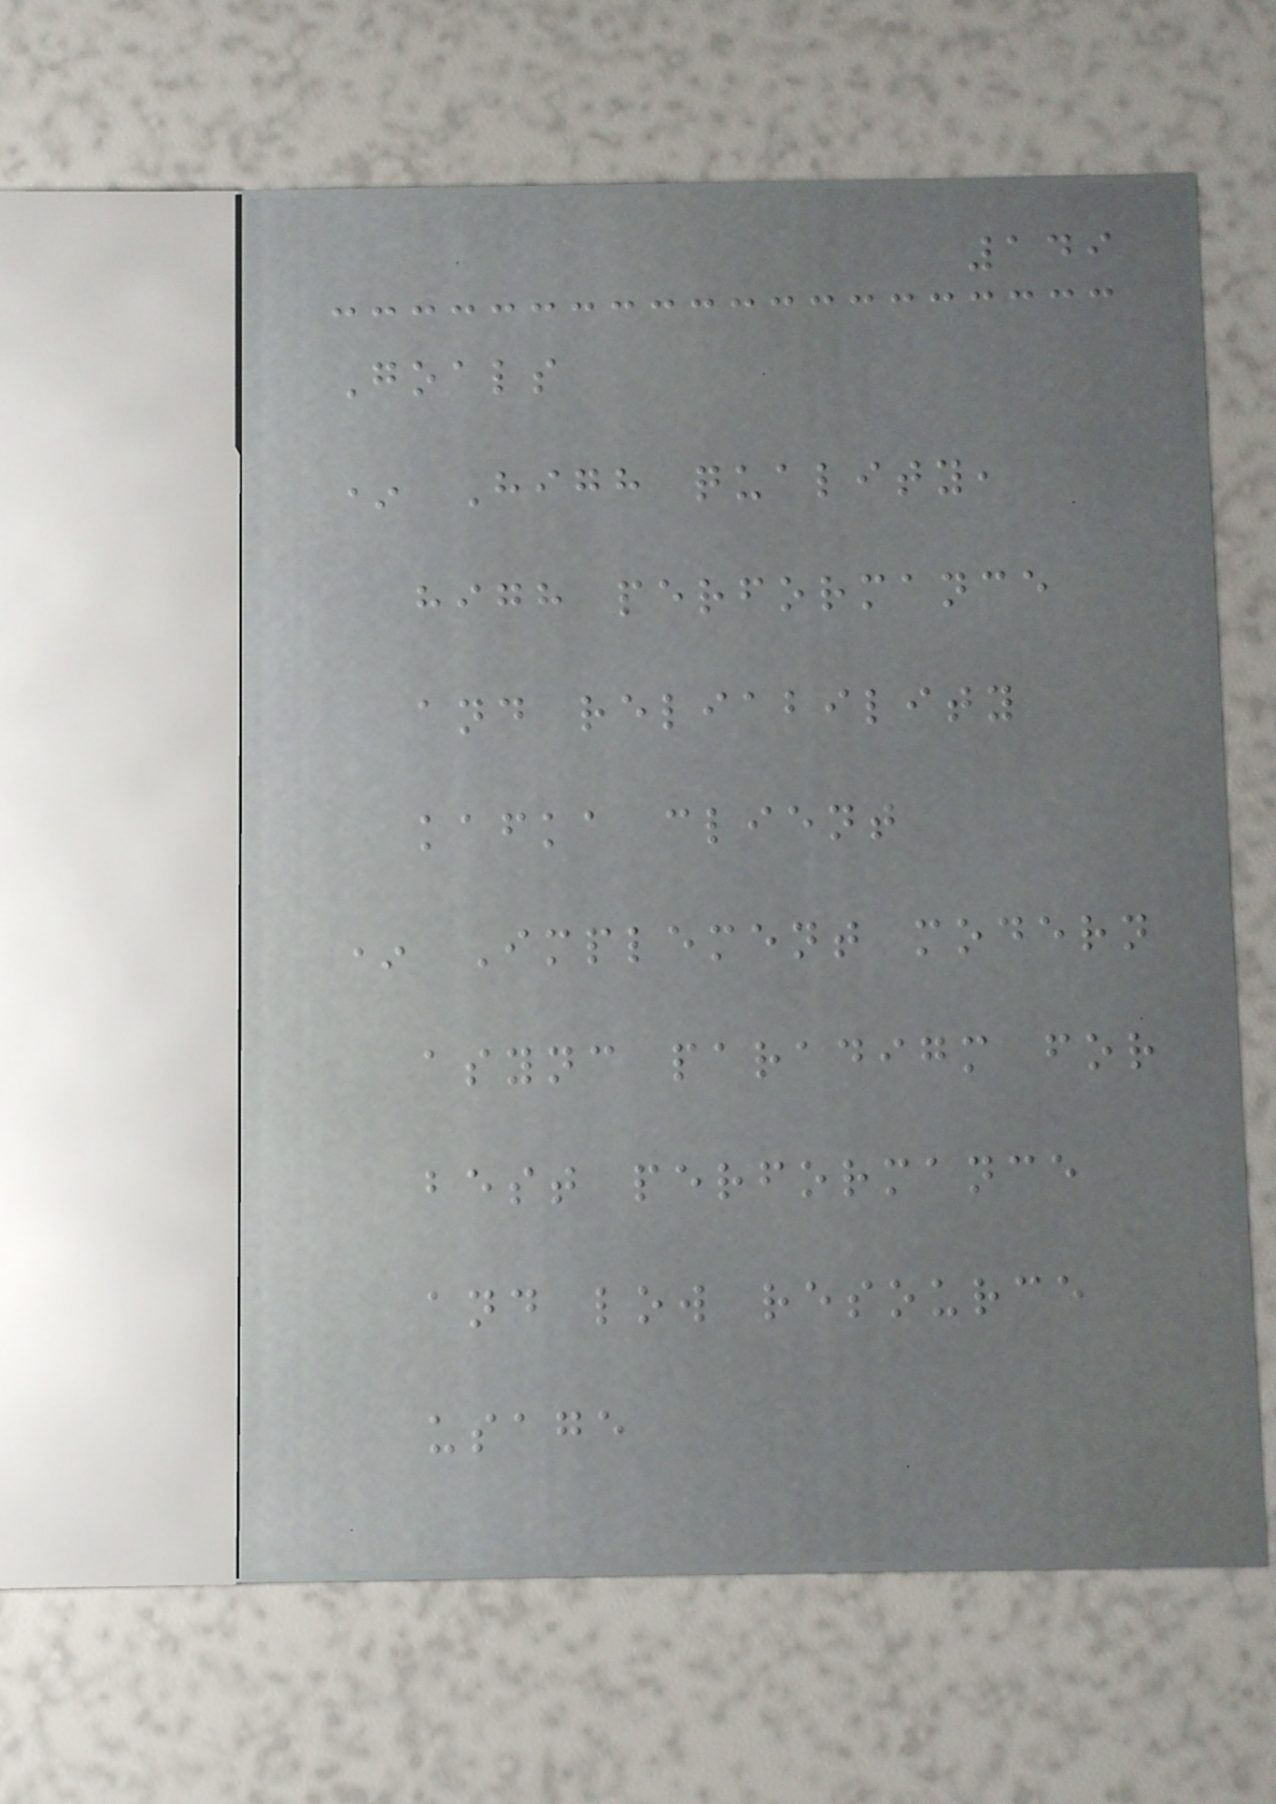149
Goals
* High quality,
high performance
and reliability
kafka client
* Implement modern
async paradigm for
best performance
and low resource
usage
